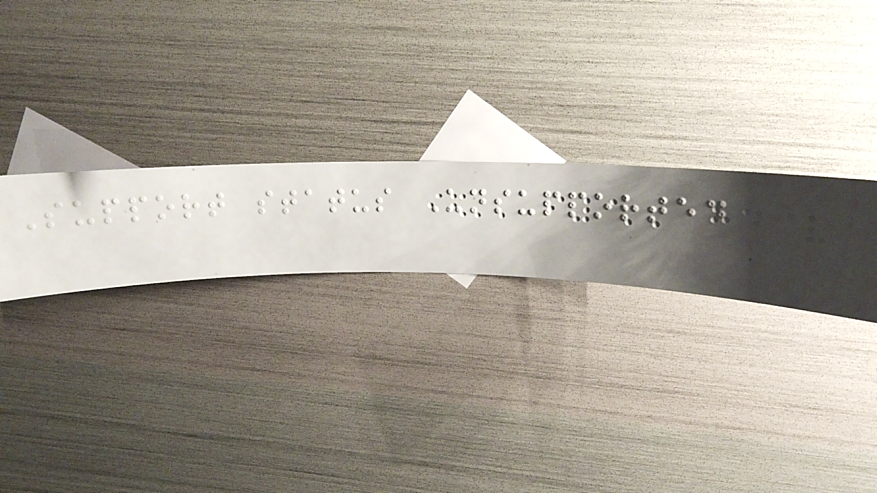Support status Unsupported
